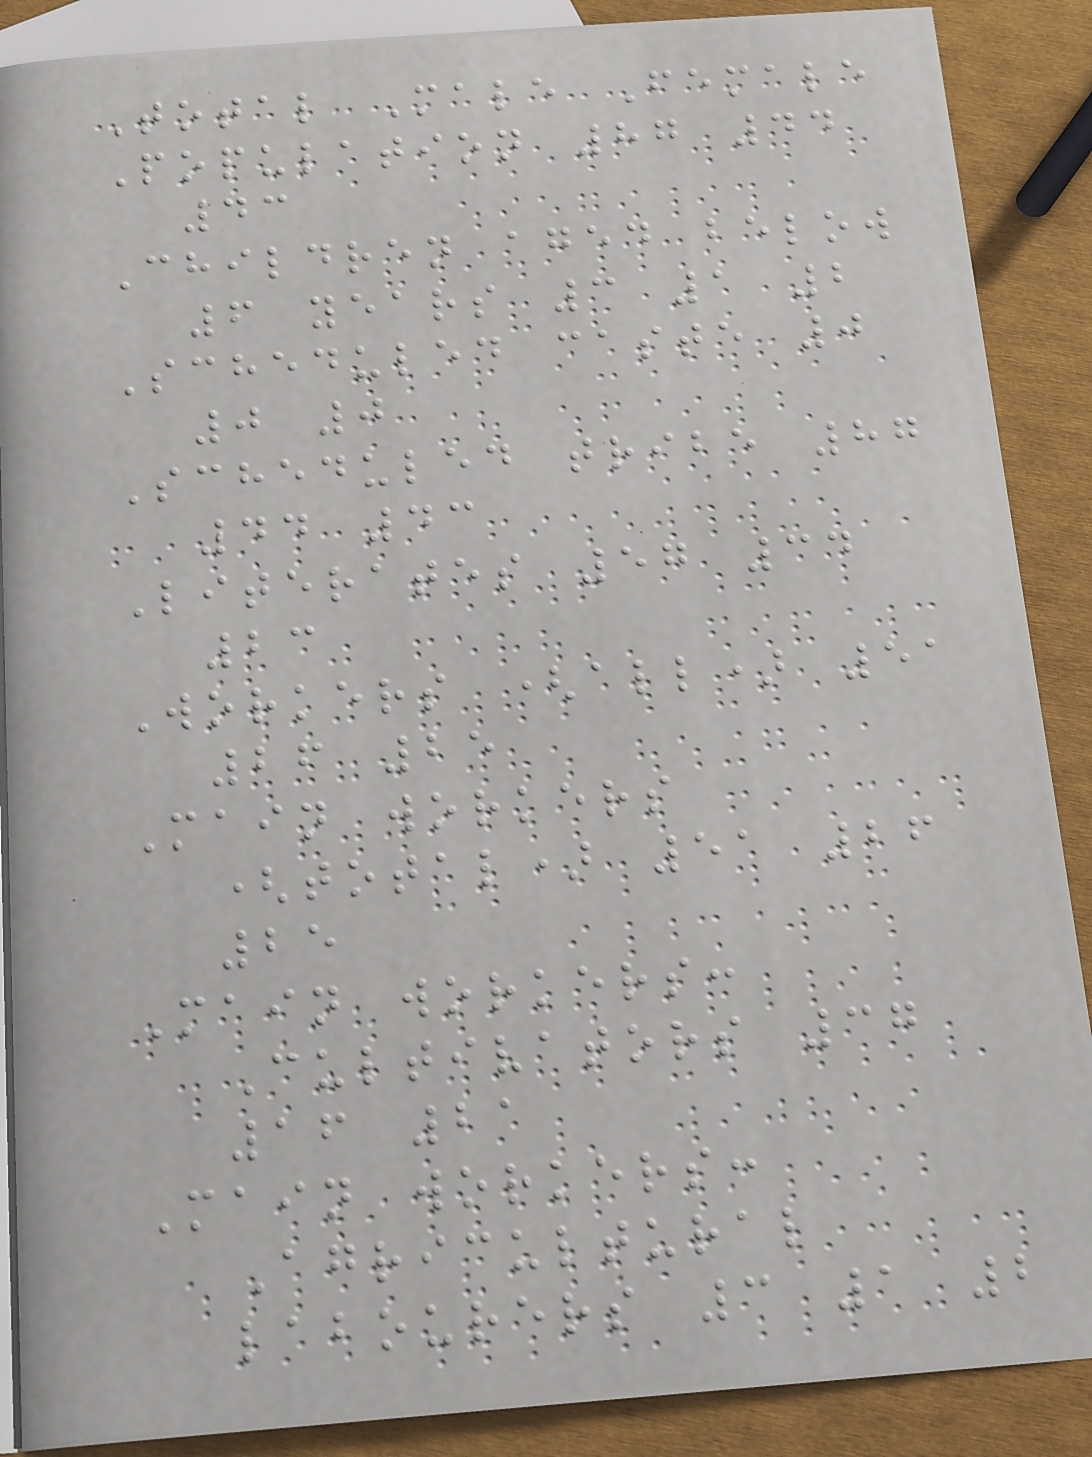Total Male Female
Population 87 44
43
Children aged below
6 years 3 1 2
Scheduled caste 0
0 0
Scheduled tribe 87
44 43
Literates 57 34
23
Workers (all) 51
26 25
Main workers
(total) 51 26
25
Main workers:
Cultivators 37
16 21
Main workers:
Agricultural
labourers 3 1 2
